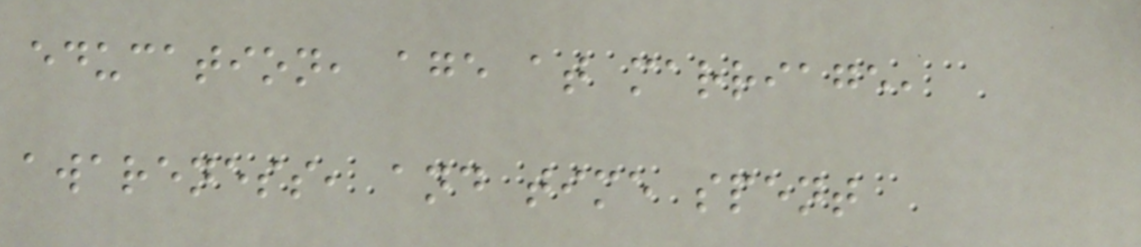education, age at marriage,
awareness, and time spent
